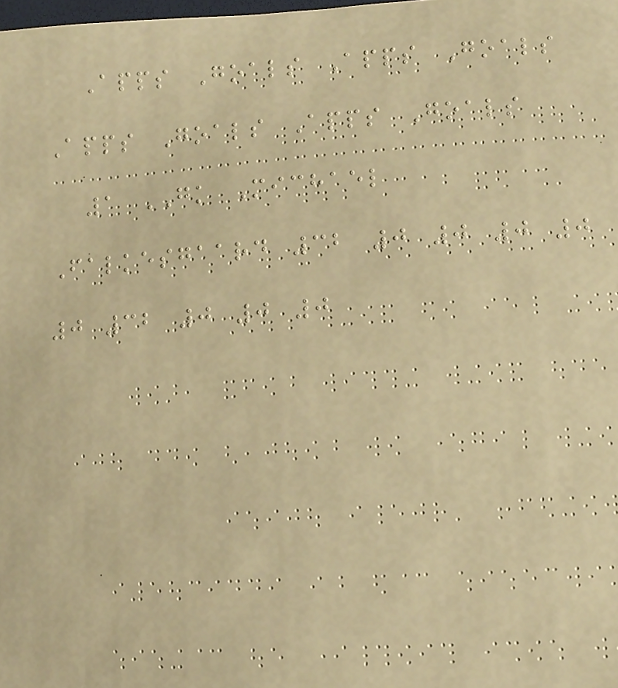Apps Goals Apps Goals
Apps Goals Apps Goals
1 GK Michael
Falkesgaard 32 0 0 0 0
0 32 0 0 0
